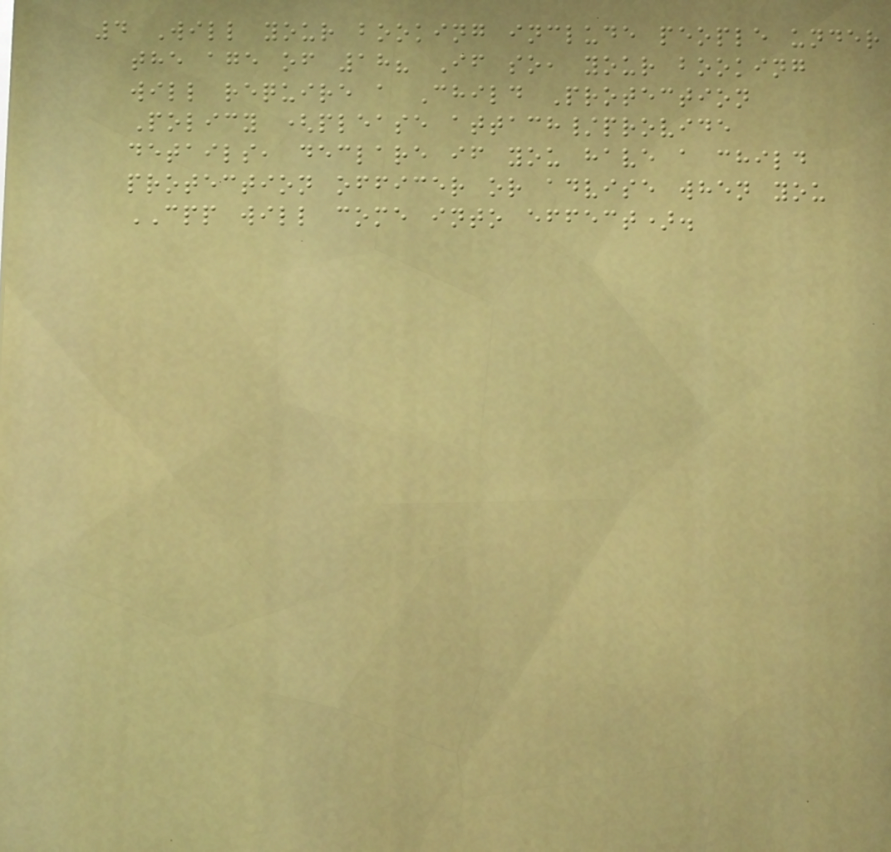4 Will your booking include people under
the age of 18? If so, your booking
will require a Child Protection
Policy (please attach/provide
details, declare if you have a child
protection officer or advise when you
CPP will come into effect).
